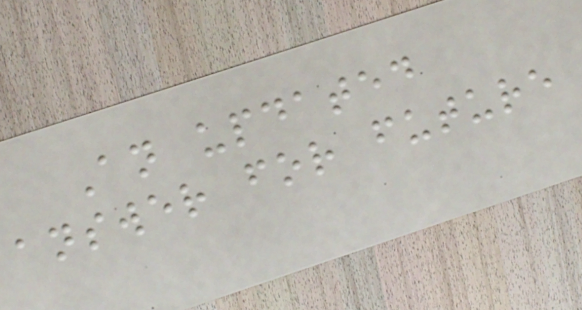An updated
answer for future
